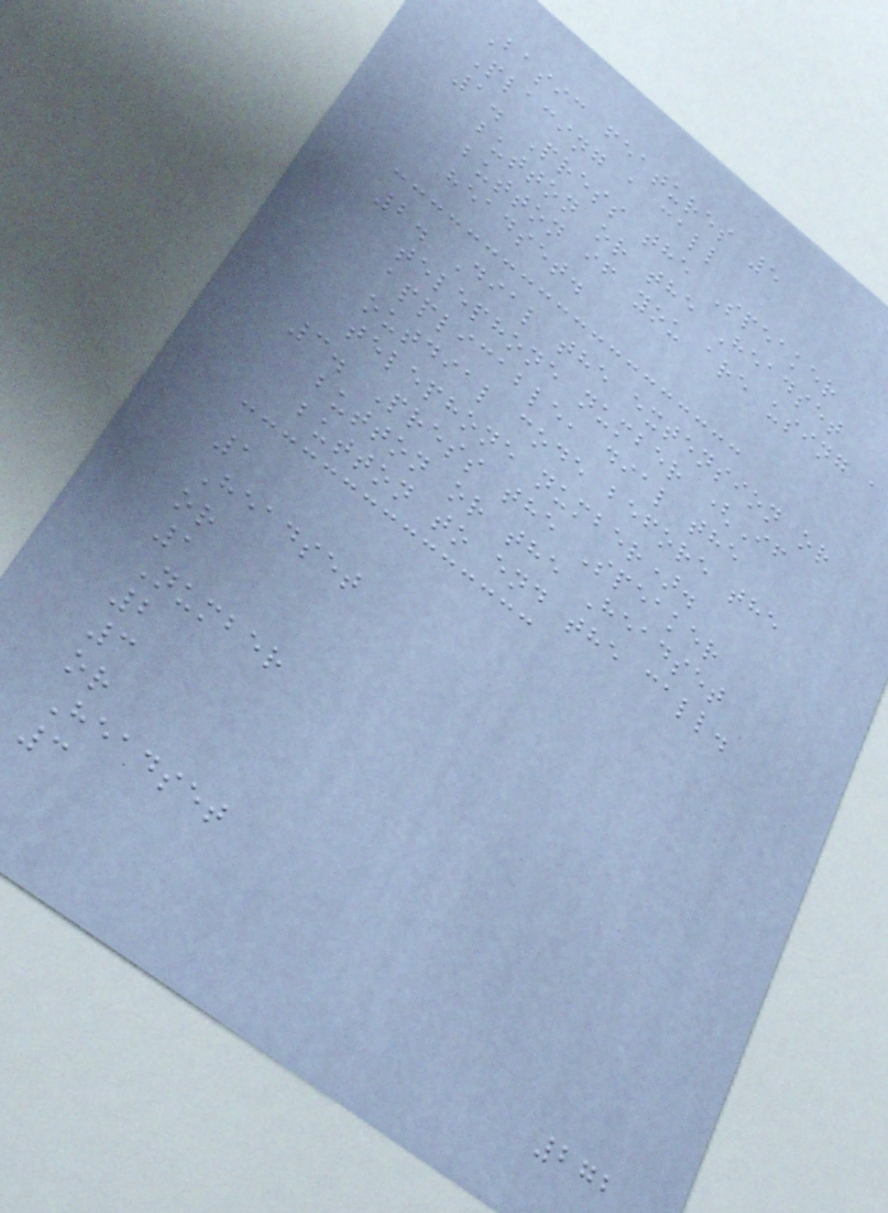Basic features 5
Placing a call
1. Press the Speaker
button or the Headset
button if you are using a
headset.
2. Dial the extension or
telephone number (If
applicable, dial the
outdial code before the
telephone number).
3. Press the Speaker
button or the Headset
button to end the call.
1
Headset
or
1
Number
2
3
or
Headset
3
272
